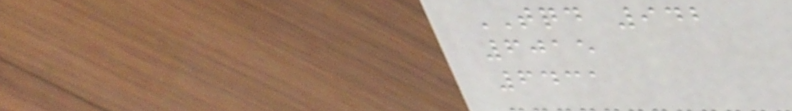TQD 942
6015
6431
